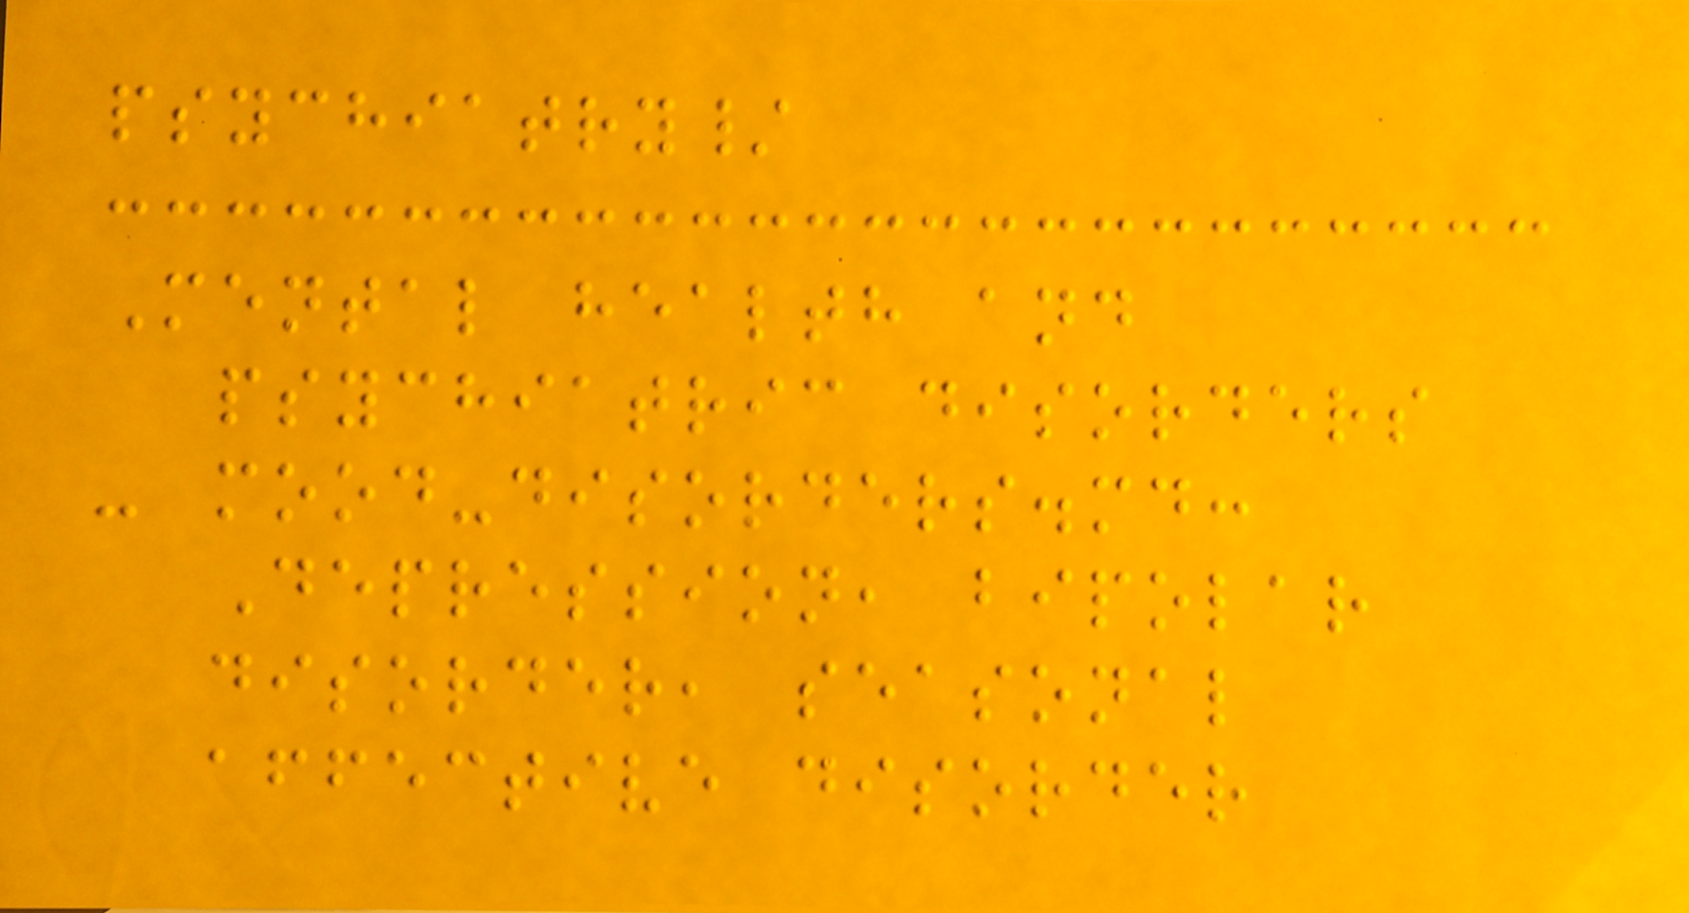psychiatry/
Mental health and
psychiatric disorders
- mood-disorders.md:
Depression, bipolar
disorder, seasonal
affective disorder
